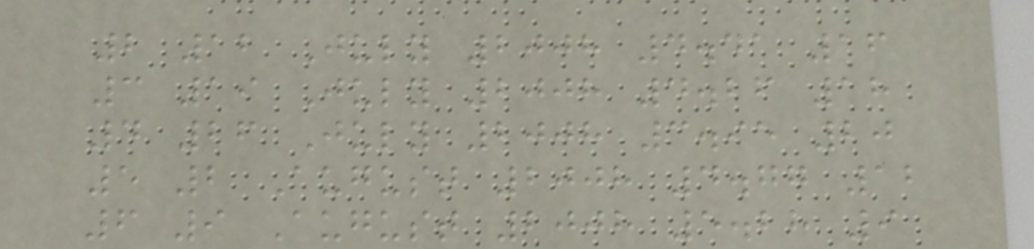2 12 July 2008 4.41 16
3 19 July 2008 4.26 18
4 26 July 2008 3.95 20
5 2 August 2008 4.77 12
6 9 August 2008 5.28 9
